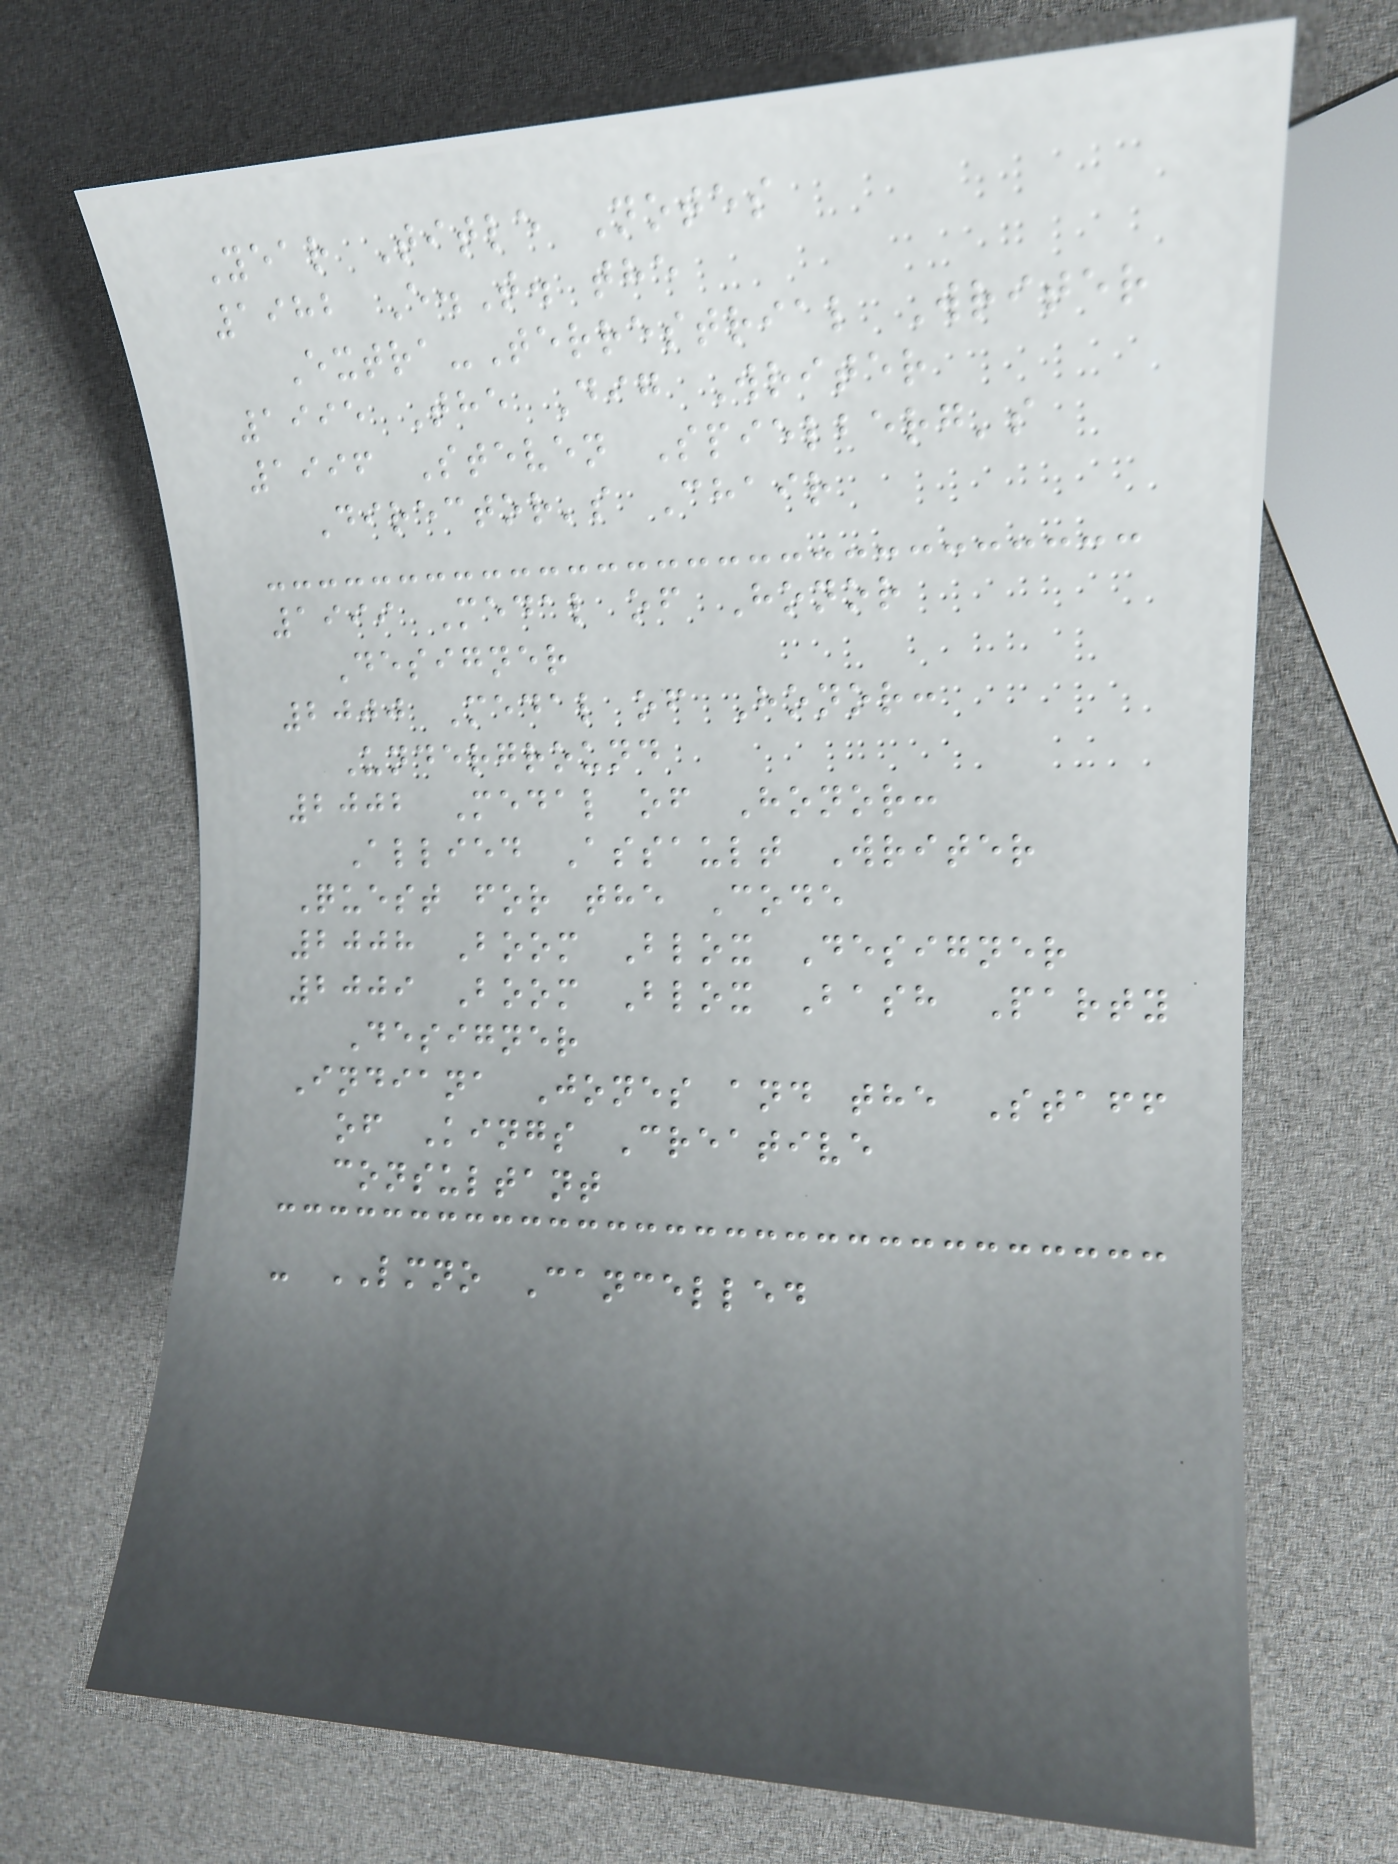Year Title Notes
1982 E.T. the
Extra-Terrestrial Writer
1995 The Dig Writer
1996 Steven Spielberg's
Director's Chair
1999 Medal of Honor
Designer
2000 Medal of Honor:
Underground
2002 Medal of Honor:
Allied Assault Writer
Quest for the Code
2008 Boom Blox Designer
2009 Boom Blox Bash Party
Designer
Indiana Jones and the Staff
of Kings Creative
consultant
- LMNO Cancelled
